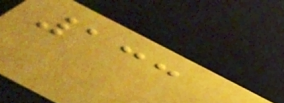133
